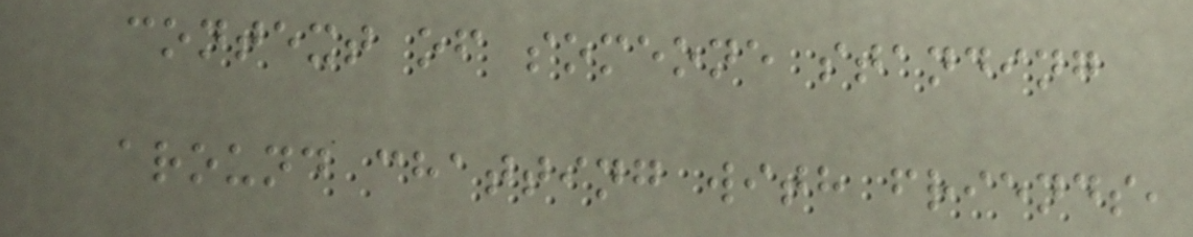context of someone standing
around chatting with friends,
